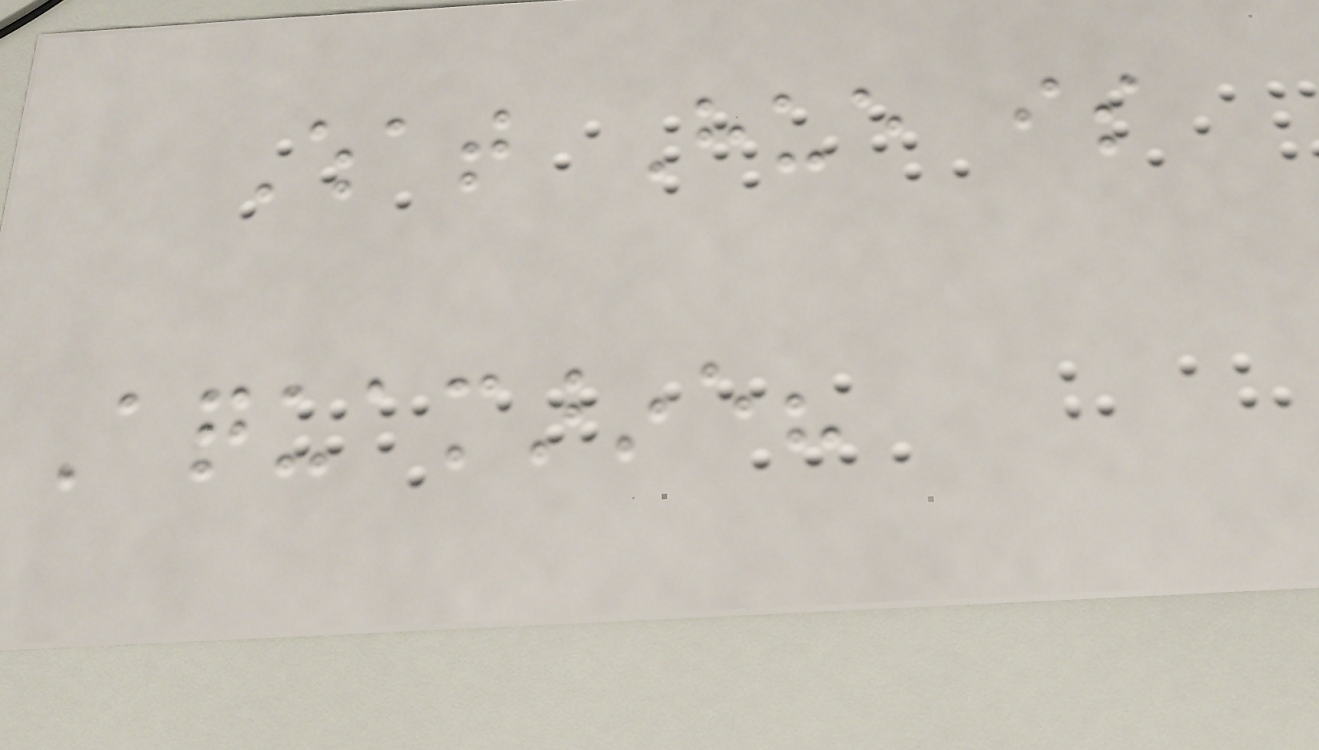What Hue is
Aquamarine?
